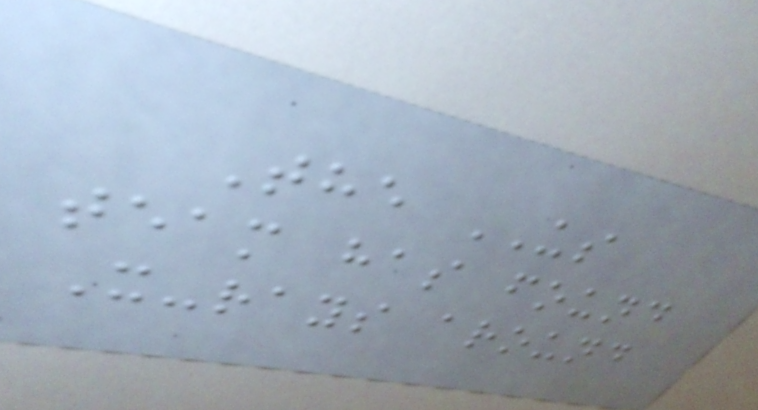The US
team has found
X-rays around
